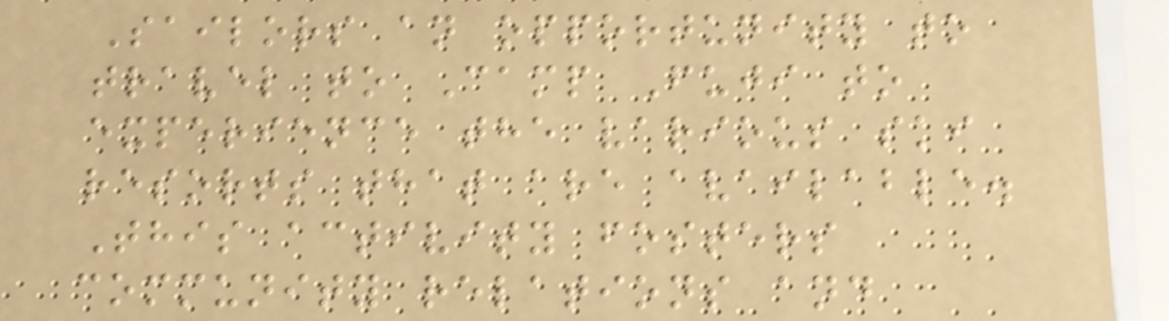Sailors an opportunity to
travel to Camp Fuji to
experience the various ski
resorts that are available.
This activity fosters
community relations and
